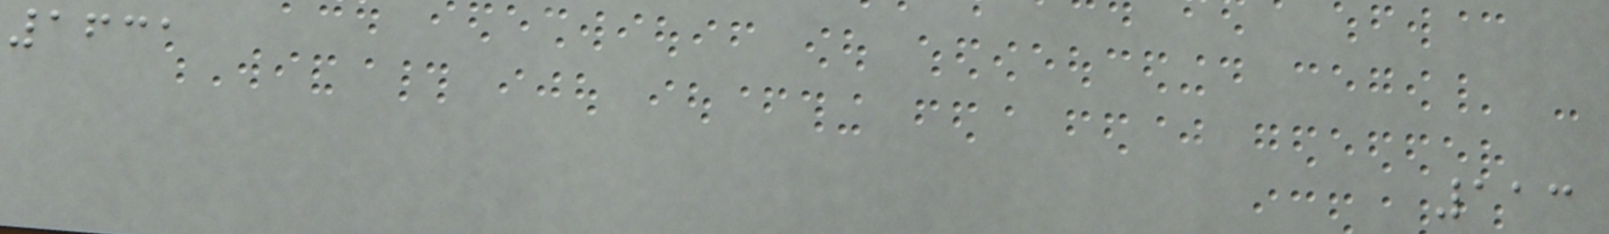1631
113
